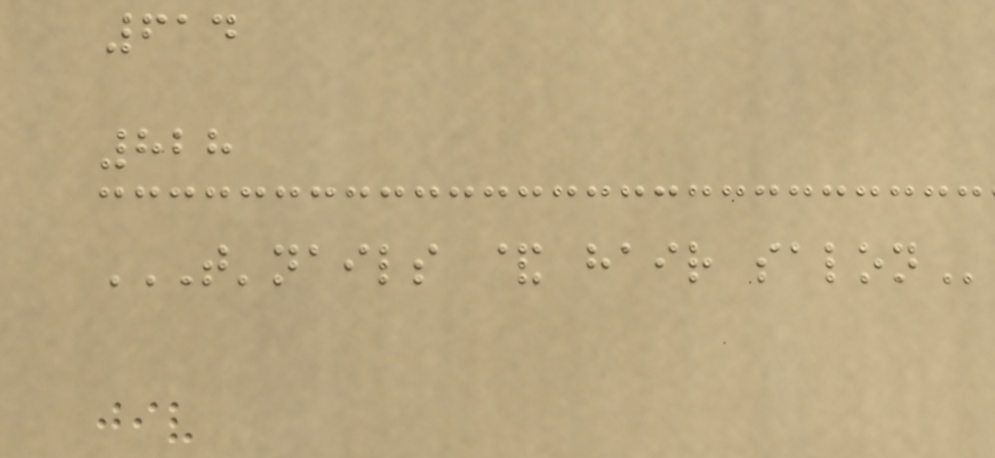614
828
T'NAILS & HAIR SALON
